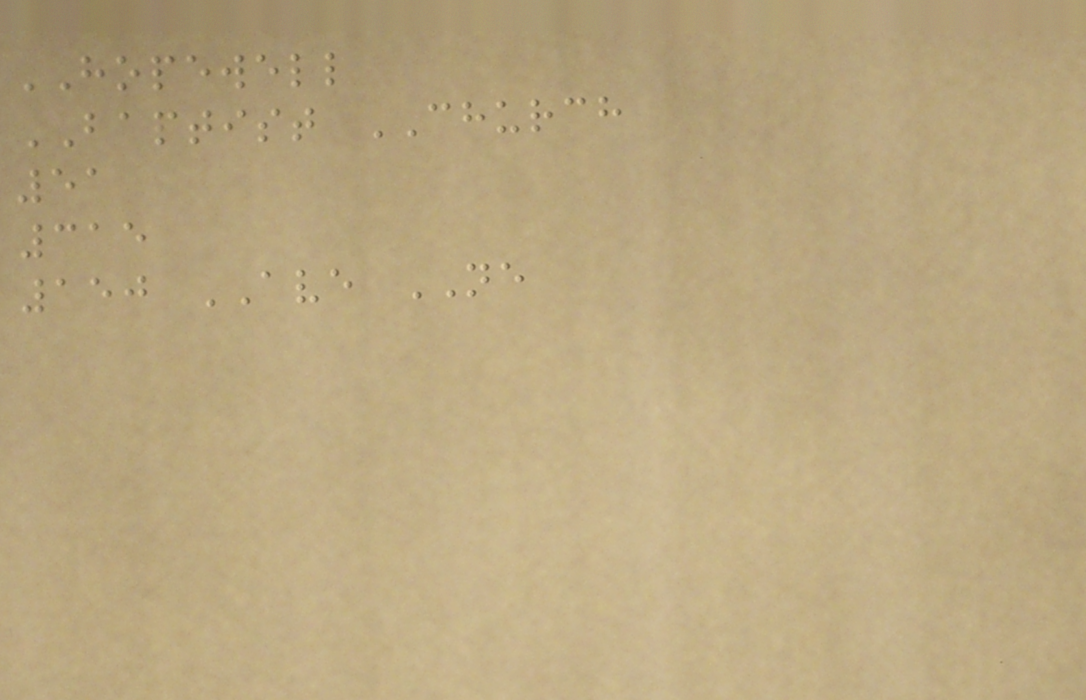HOPEWELL
BAPTIST CHURCH
51
315
150 AVE NE
